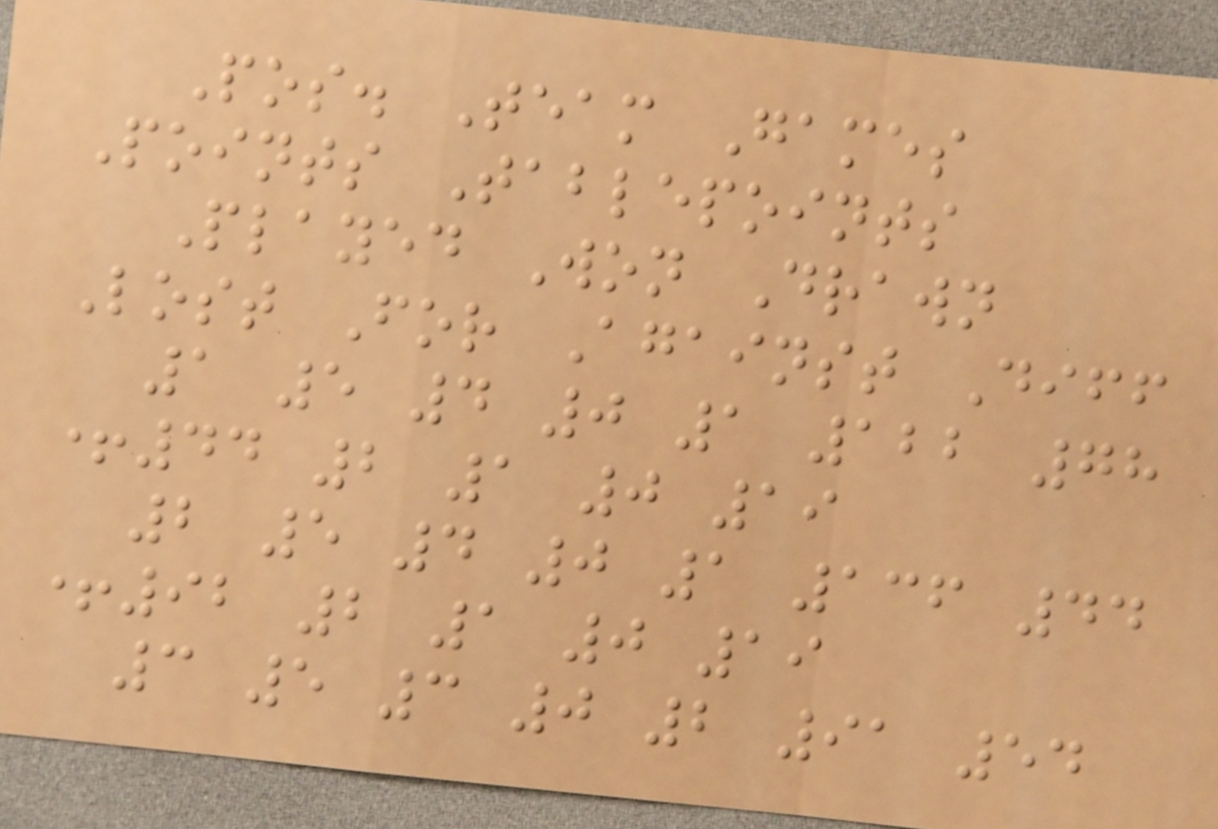Pos. Team Games
Points Tablepoints
Played Won Drawn
Lost For Against Diff
1 5 4 0 1 122 78
+44 2 1 0 19
2 5 4 0 1 136 44
+92 2 1 0 19
3 5 3 0 2 91 54
